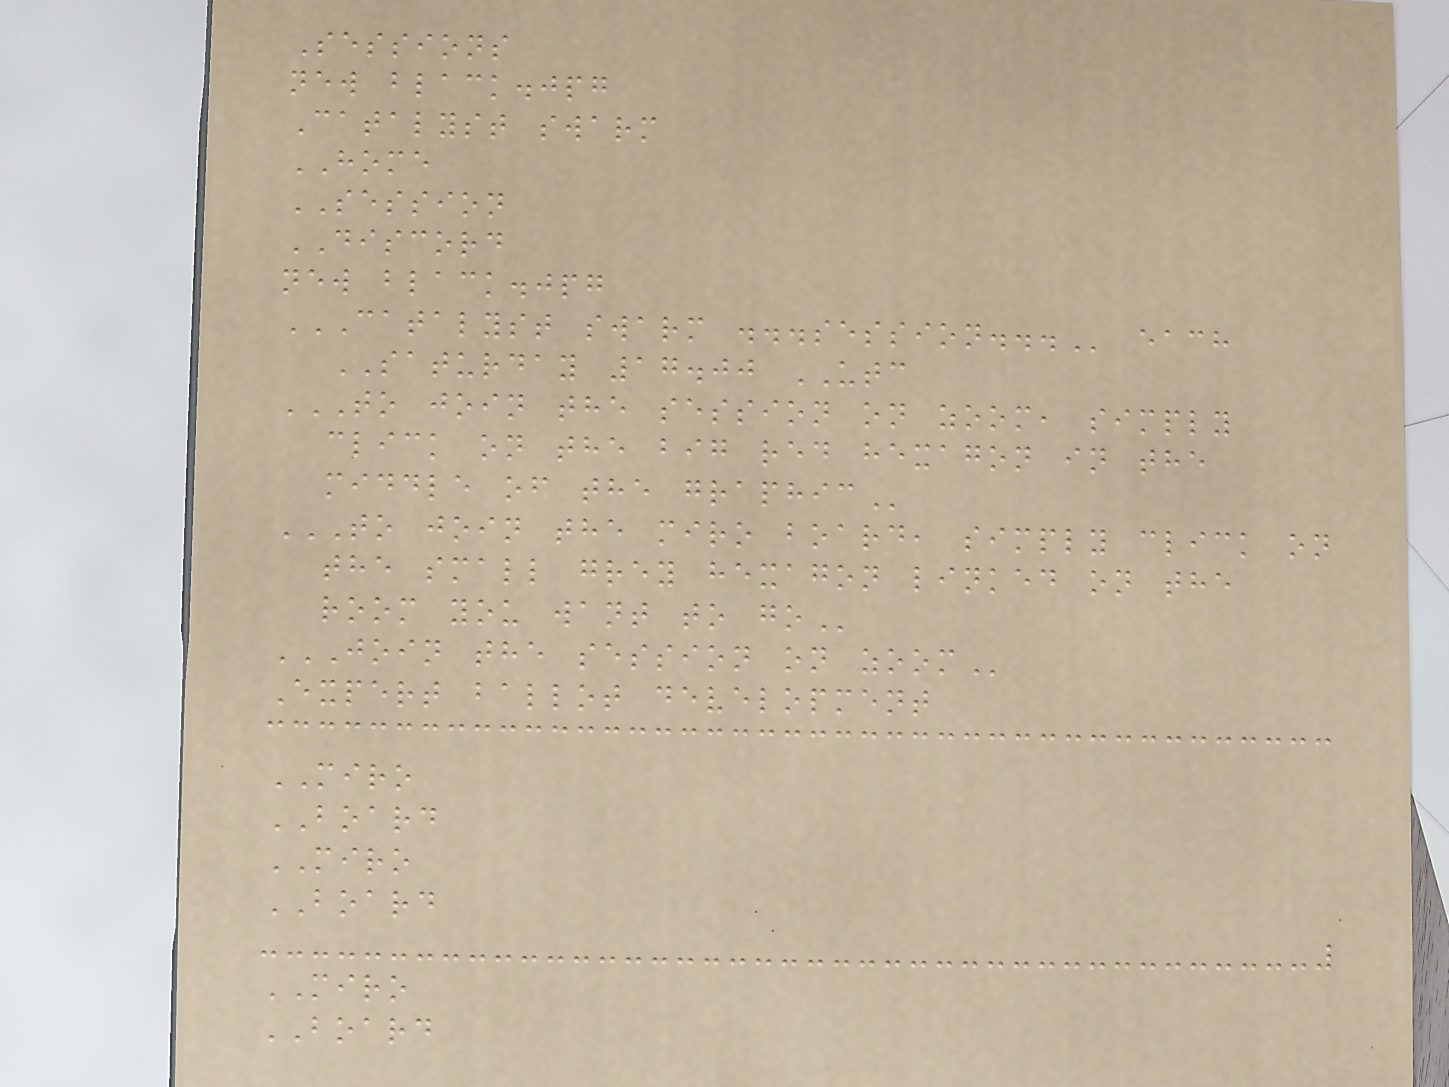Sessions
new black.jpg
Catalyst swarm
HOME
SESSION
DISCORD
new black.jpg
CATALYST SWARM ...SESSION... each
SATURDAY 17.00 UTC
TO JOIN THE SESSION ON ZOOM, SIMPLY
CLICK ON THE BIG RED HEXAGON IN THE
MIDDLE OF THE GRAPHIC
TO JOIN THE MIRO BOARD, SIMPLY CLICK ON
THE SMALL GREY HEXAGON LINKED ON THE
ROOM YOU WANT TO GO
JOIN THE SESSION ON ZOOM
Expert ballot development
MIRO
BOARD
MIRO
BOARD
MIRO
BOARD
